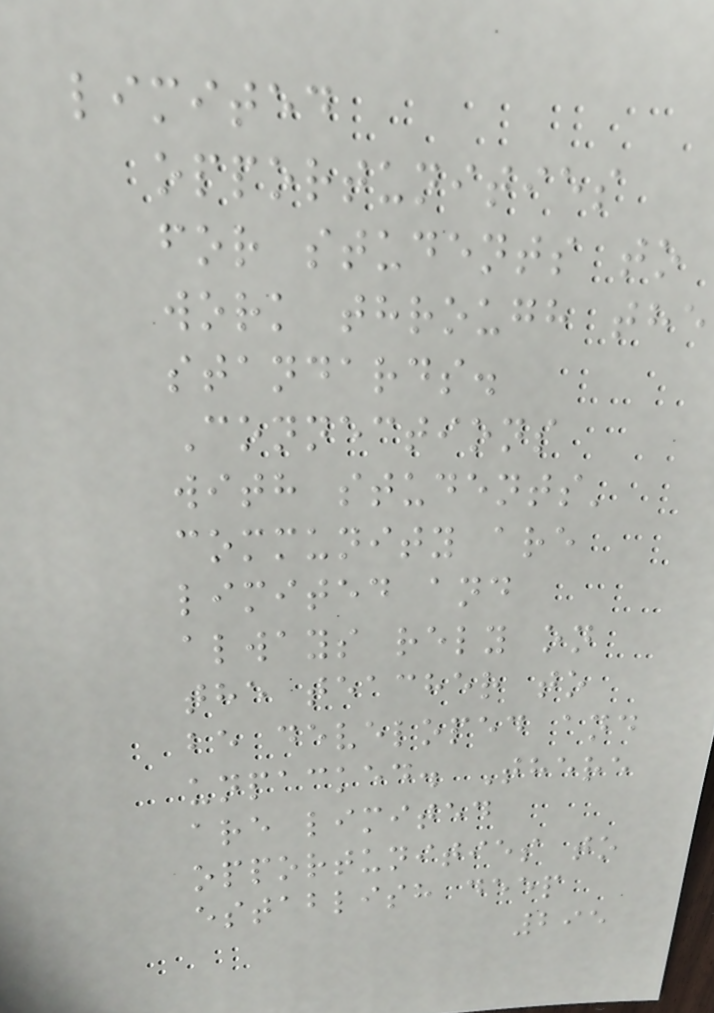limited
opportunities
for students to
work through the
standards.
Connections
with students'
community are
limited and
always rely on
the teacher to
be developed and
unpacked. There
are limited
opportunities to
establish deep
295
